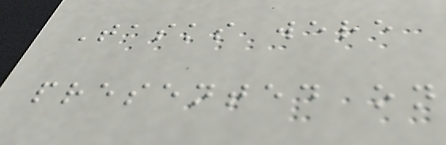Tasks were
presented on
